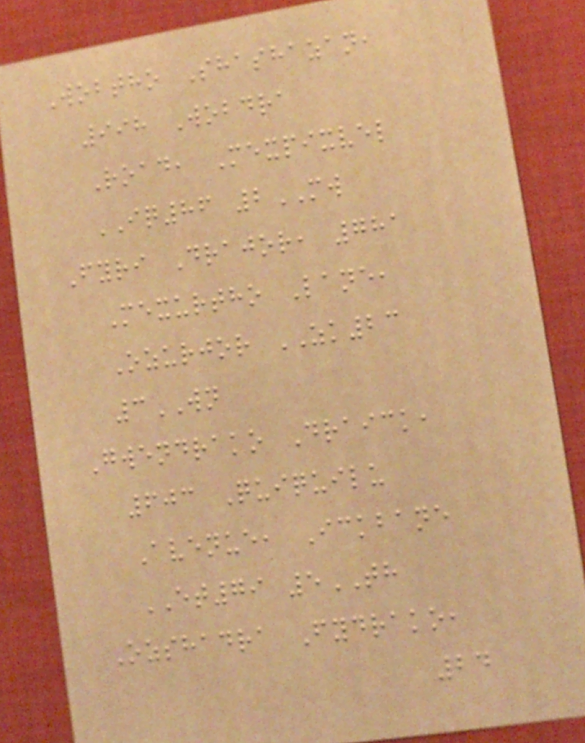Wobtho Shashazan,
998 Wobdra
Road, Mexpixvel
IQ86 2MW
Fyri Drajor, 781
Mexurtho Lane,
Ozurjor ZK23
3WN
Gwendrako Draick,
603 Quiquilu
Avenue, Ickbane
ET79 5TH
Ozshadra Fydrako,
24
